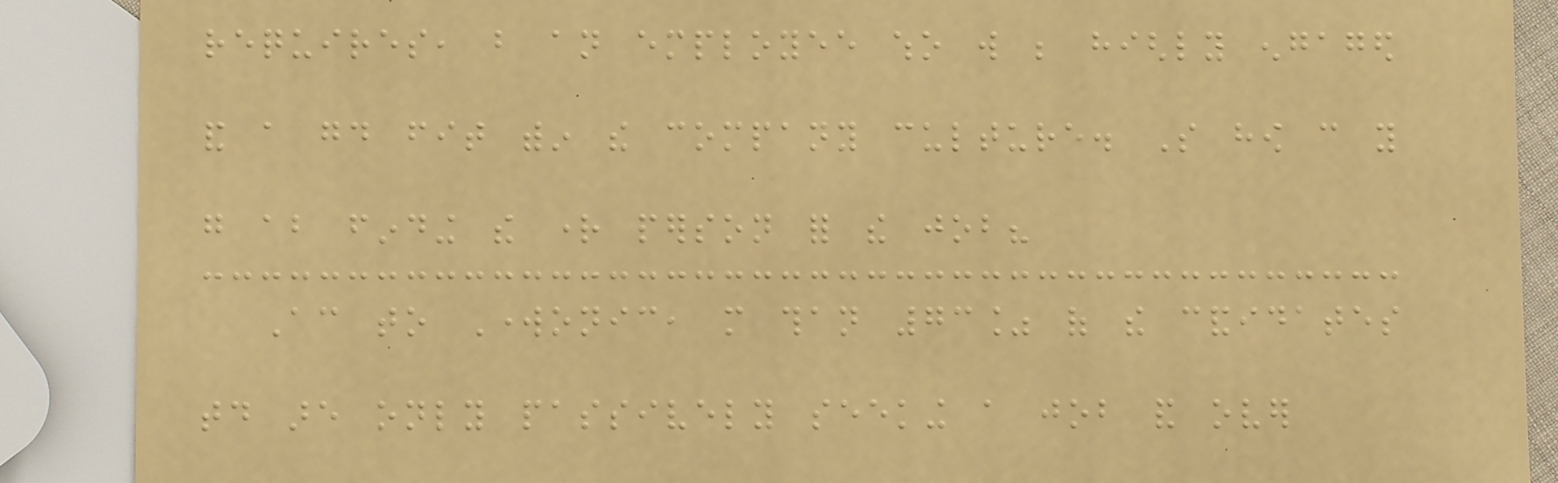requires, but an employee who will be highly engaged
and a good fit within the company culture. So how can you
go about finding the right person for the job?
According to Workonic, more than 73% of the candidates
today are only passively seeking a job and over
